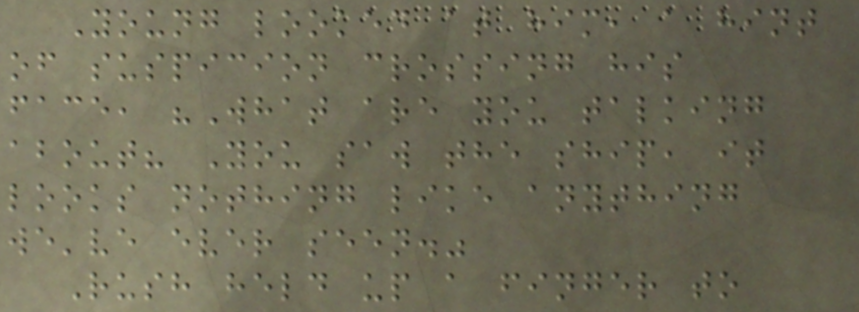Young looked at him, a hint
of suspicion crossing his
face, "What are you talking
about? You saw the ship, it
looks nothing like anything
we've ever seen."
Rush held up a finger to
